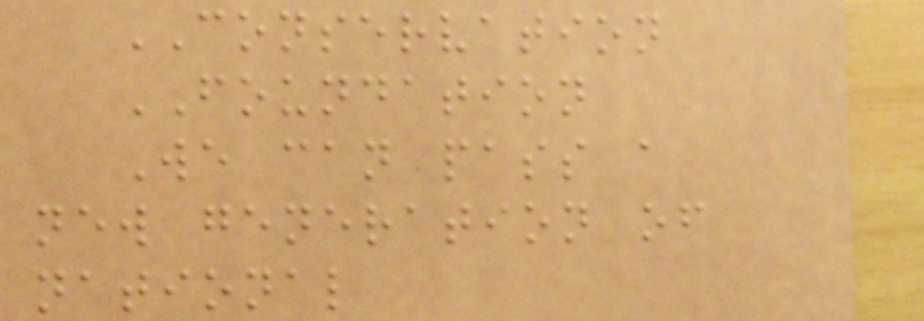CONSERVATION
FOUNDATION
We can pass a
new generation of
national
